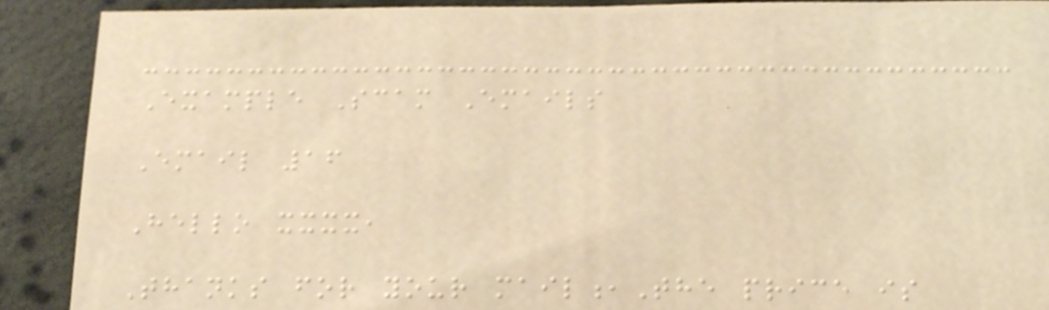Example Scam Emails
Email 16
Hello xxxx,
Thanks for your mail,The price is
